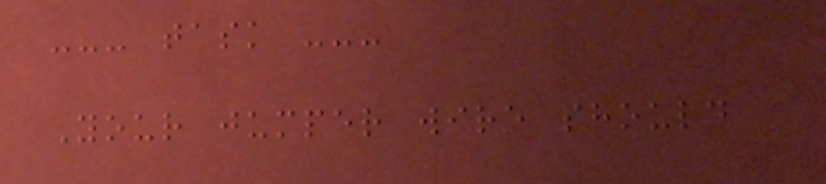--- task ---
Your jumper wire should
